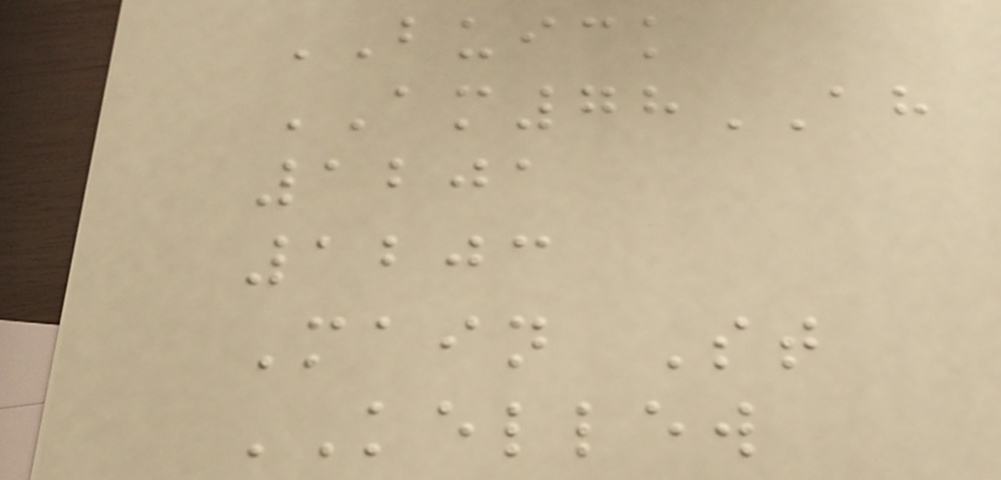BUICK
AM78AH
1201
1203
Main St
KELLEW
